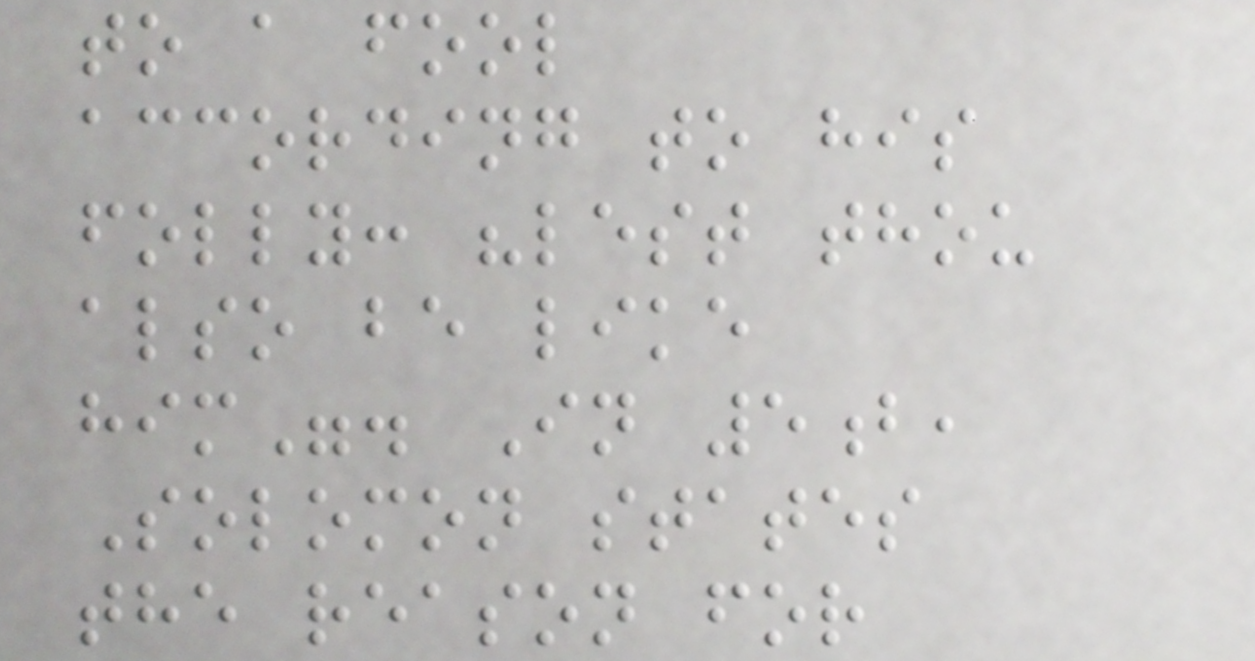to a fool
according to his
folly: "lest thou
also be like
him". In 5b,
Solomon states
the reason for
